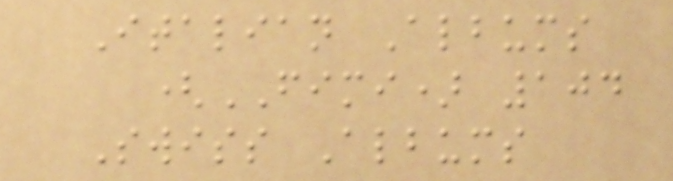Italian Albums
(FIMI) 104
Swiss Albums
